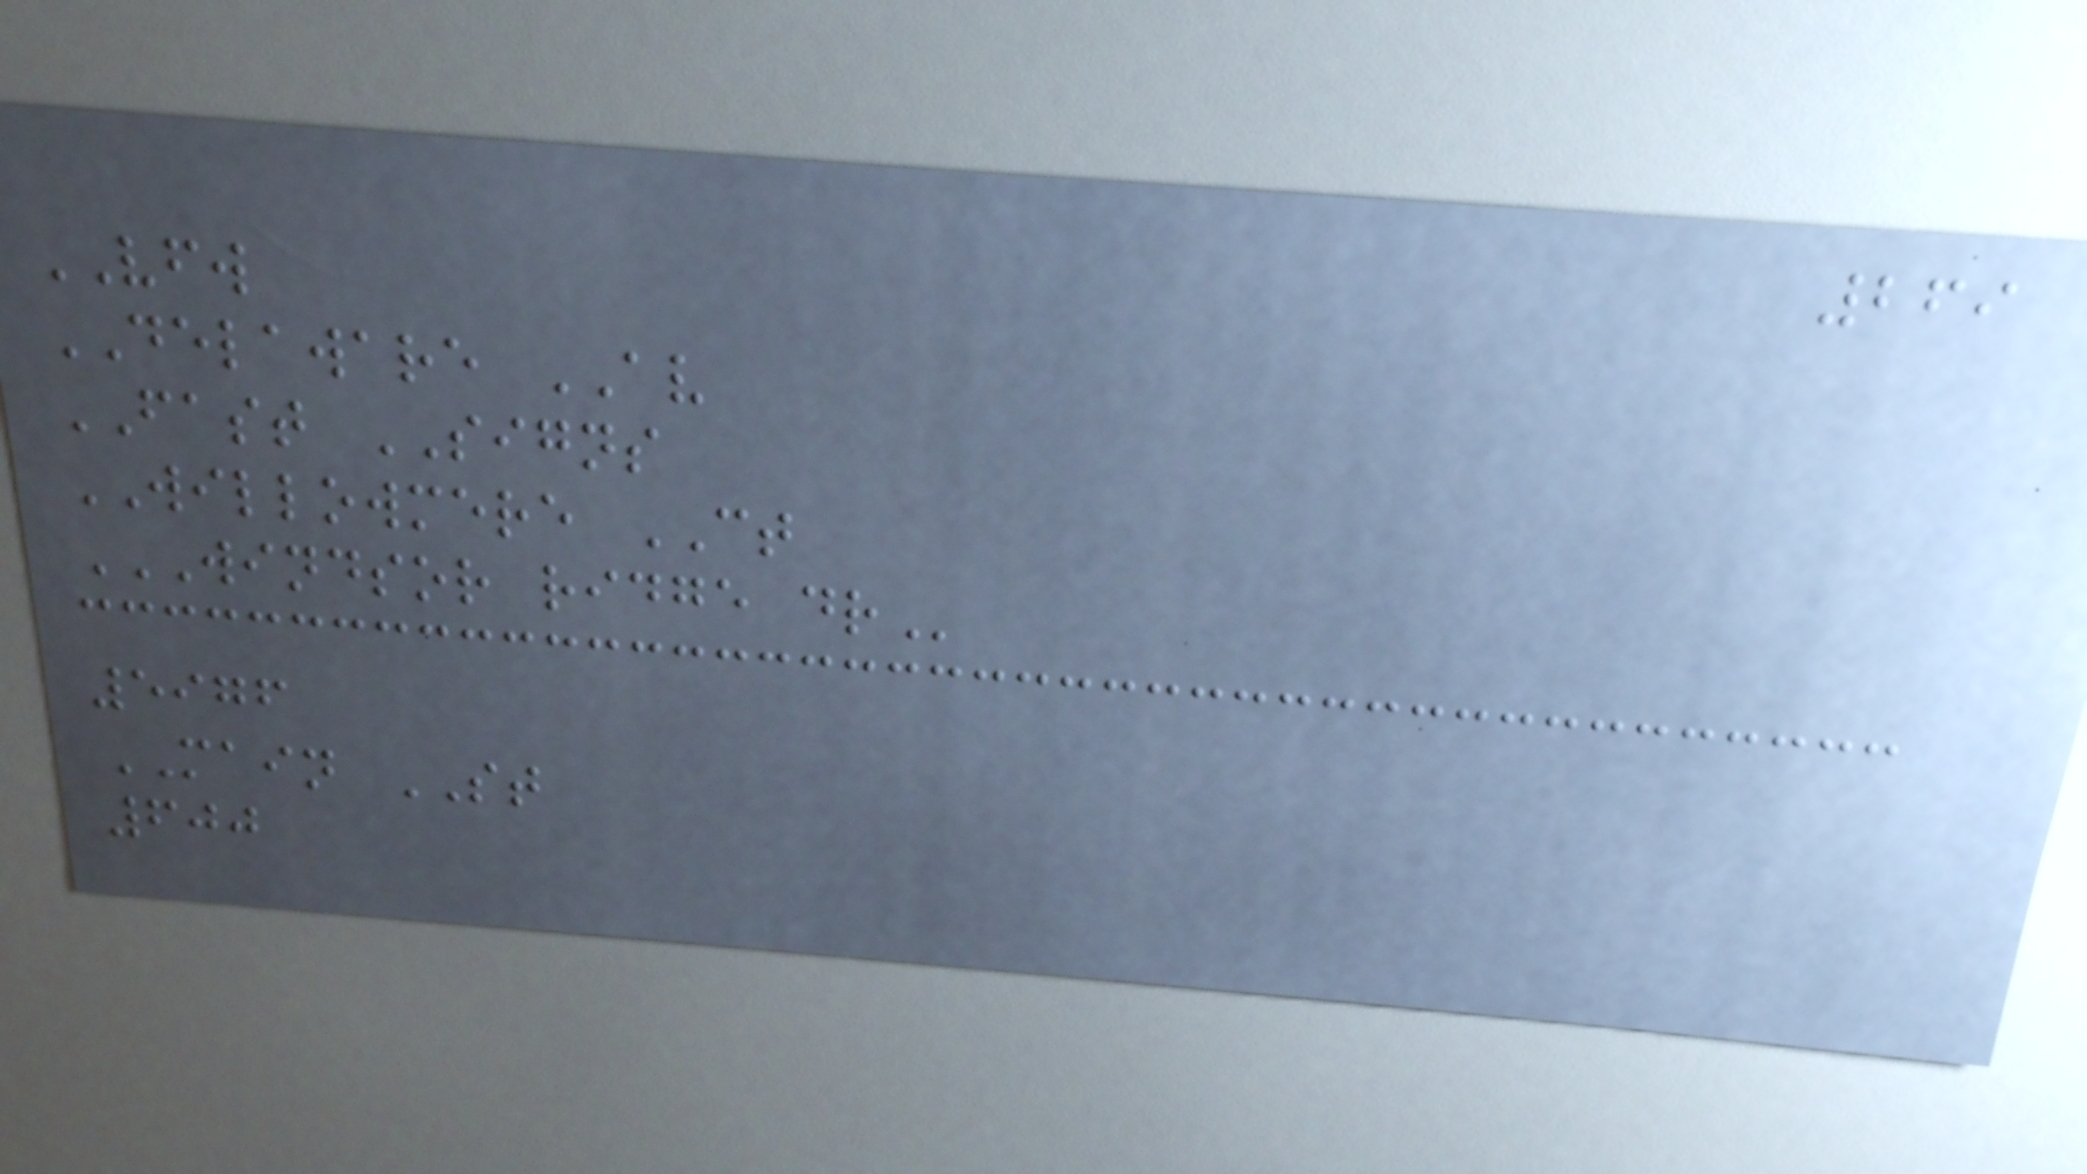269
VFW
DELAWARE AV
FAST SIGNS
WILLOWMERE CT
WINDSOR RIDGE DR
5976
MAIN ST
600
